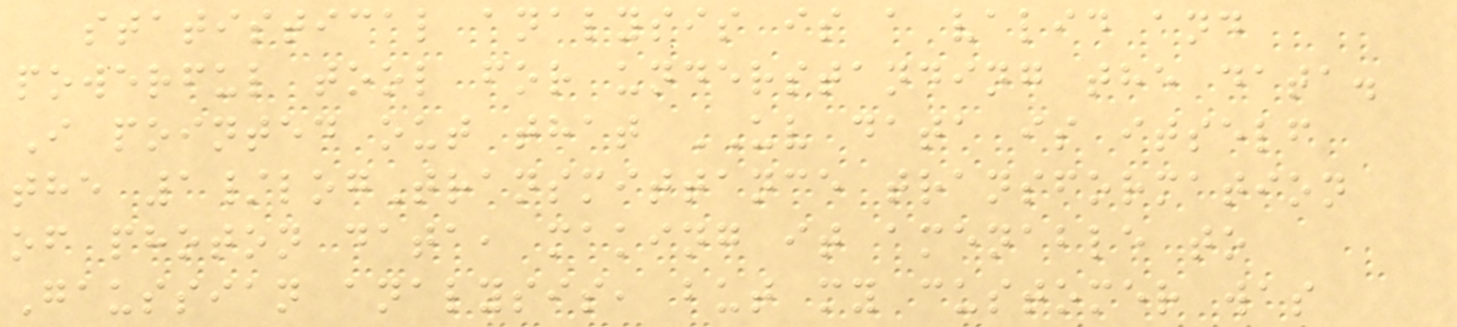statistical analysis is a valid and
powerful tool for understanding the data.
I pointed out that UV data is itself
the 1/logTransmittance transformation
of photon data, making it amenable to
Gaussian analysis, but my customer was
